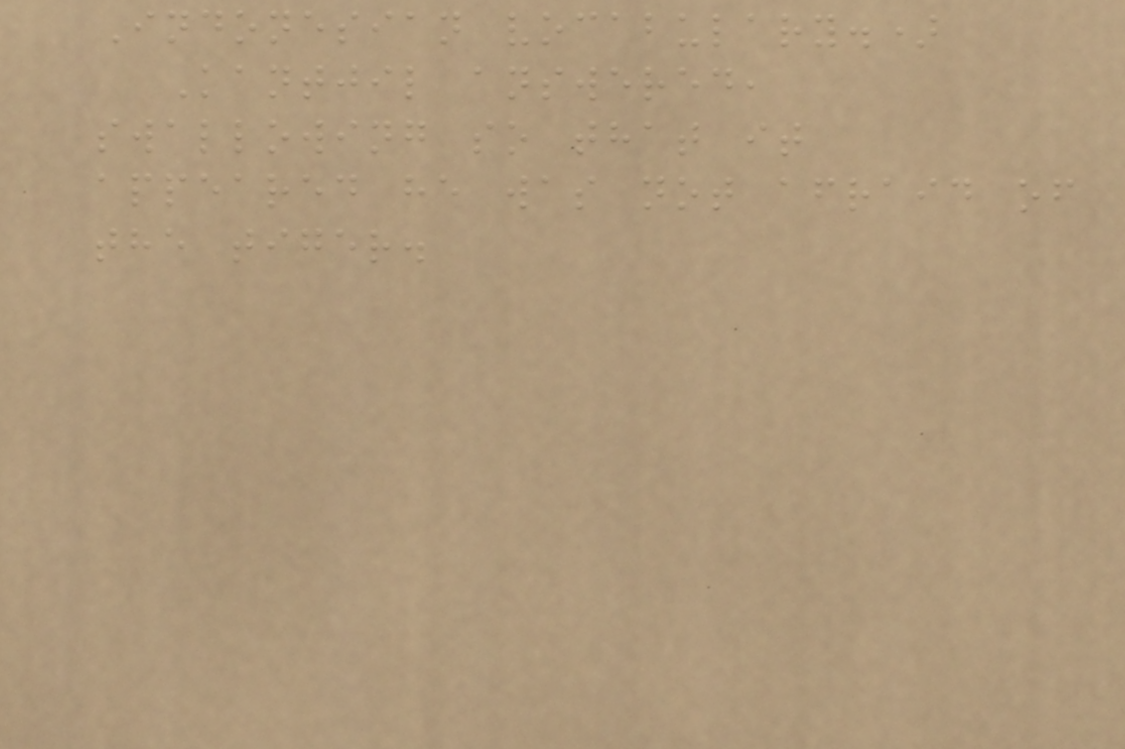Indonesian vocabulary.)
Kantjil answered,
swallowing so that it
appeared he was not afraid of
the tiger.
